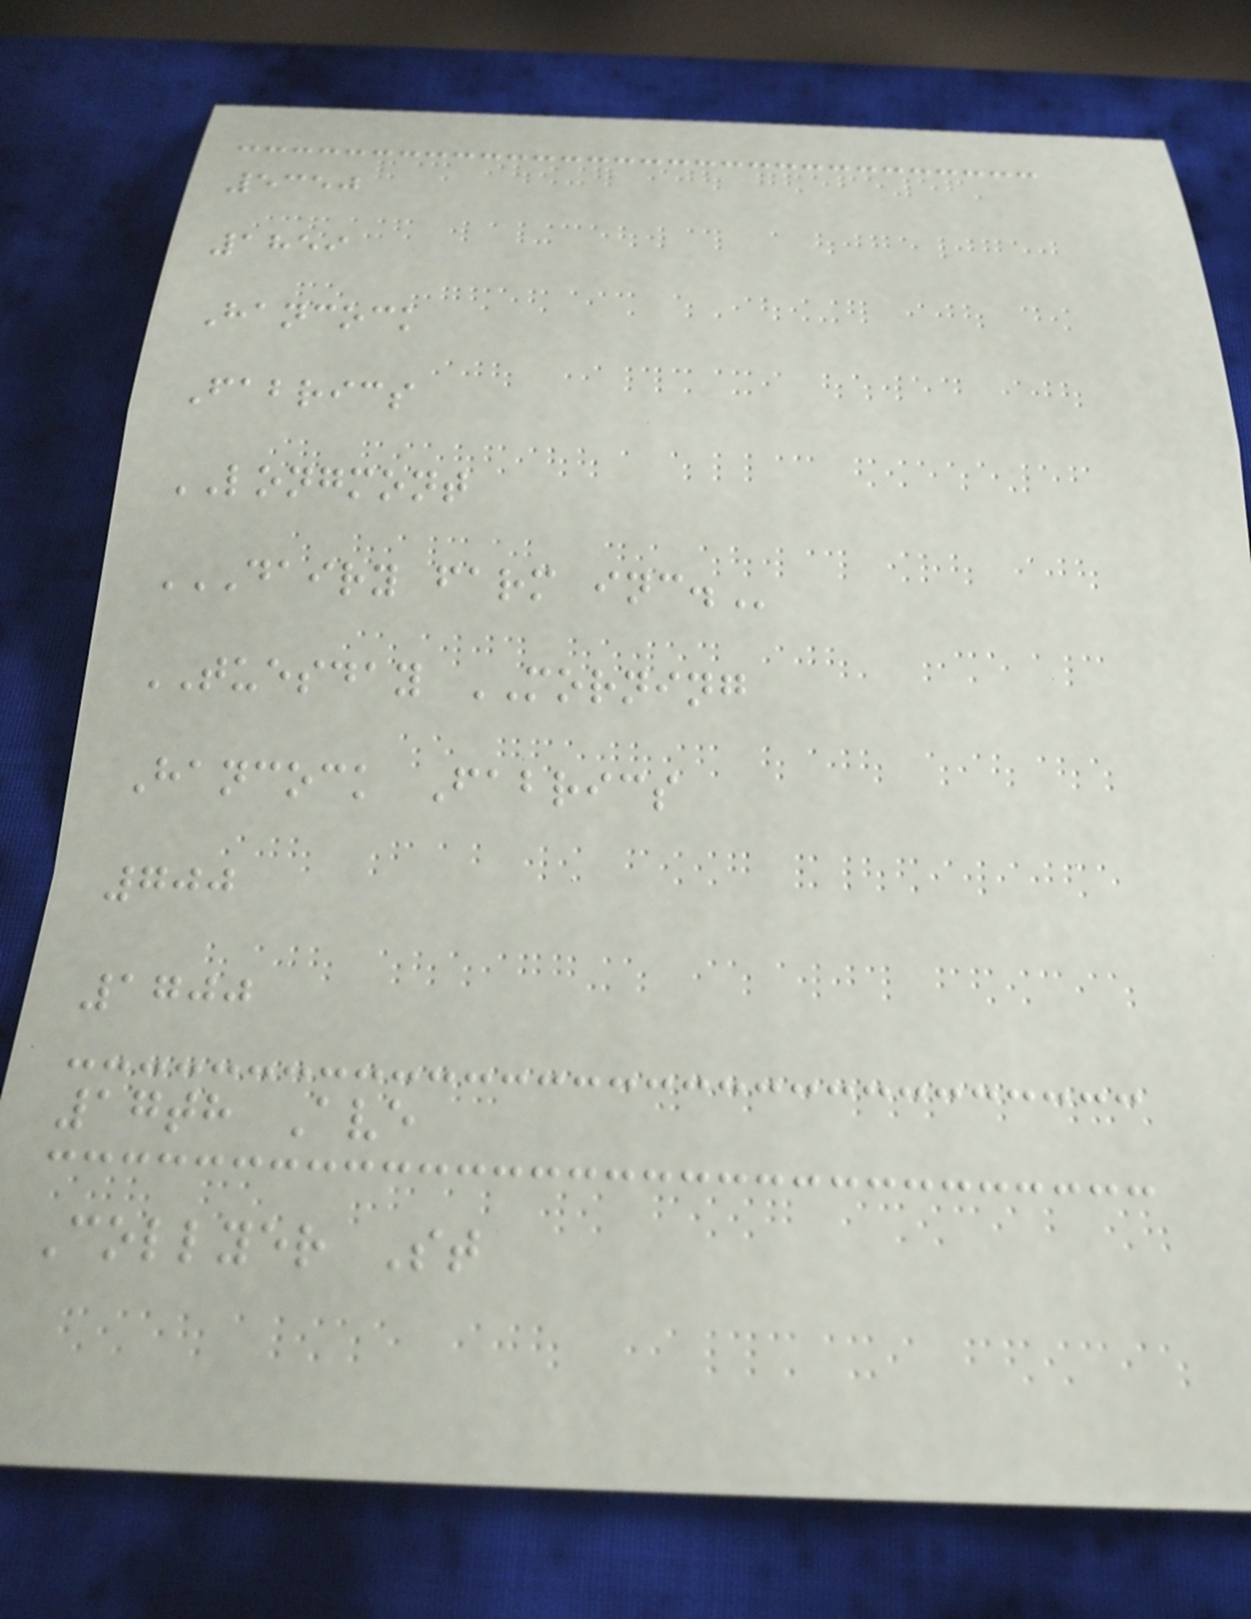5350
1859
Hancock
Fabrics
LONGMONT
DAIRY FARM INC.
TUESDAY MORNING
Hancock Fabrics
700
1700
17th Ave
Collyer St
